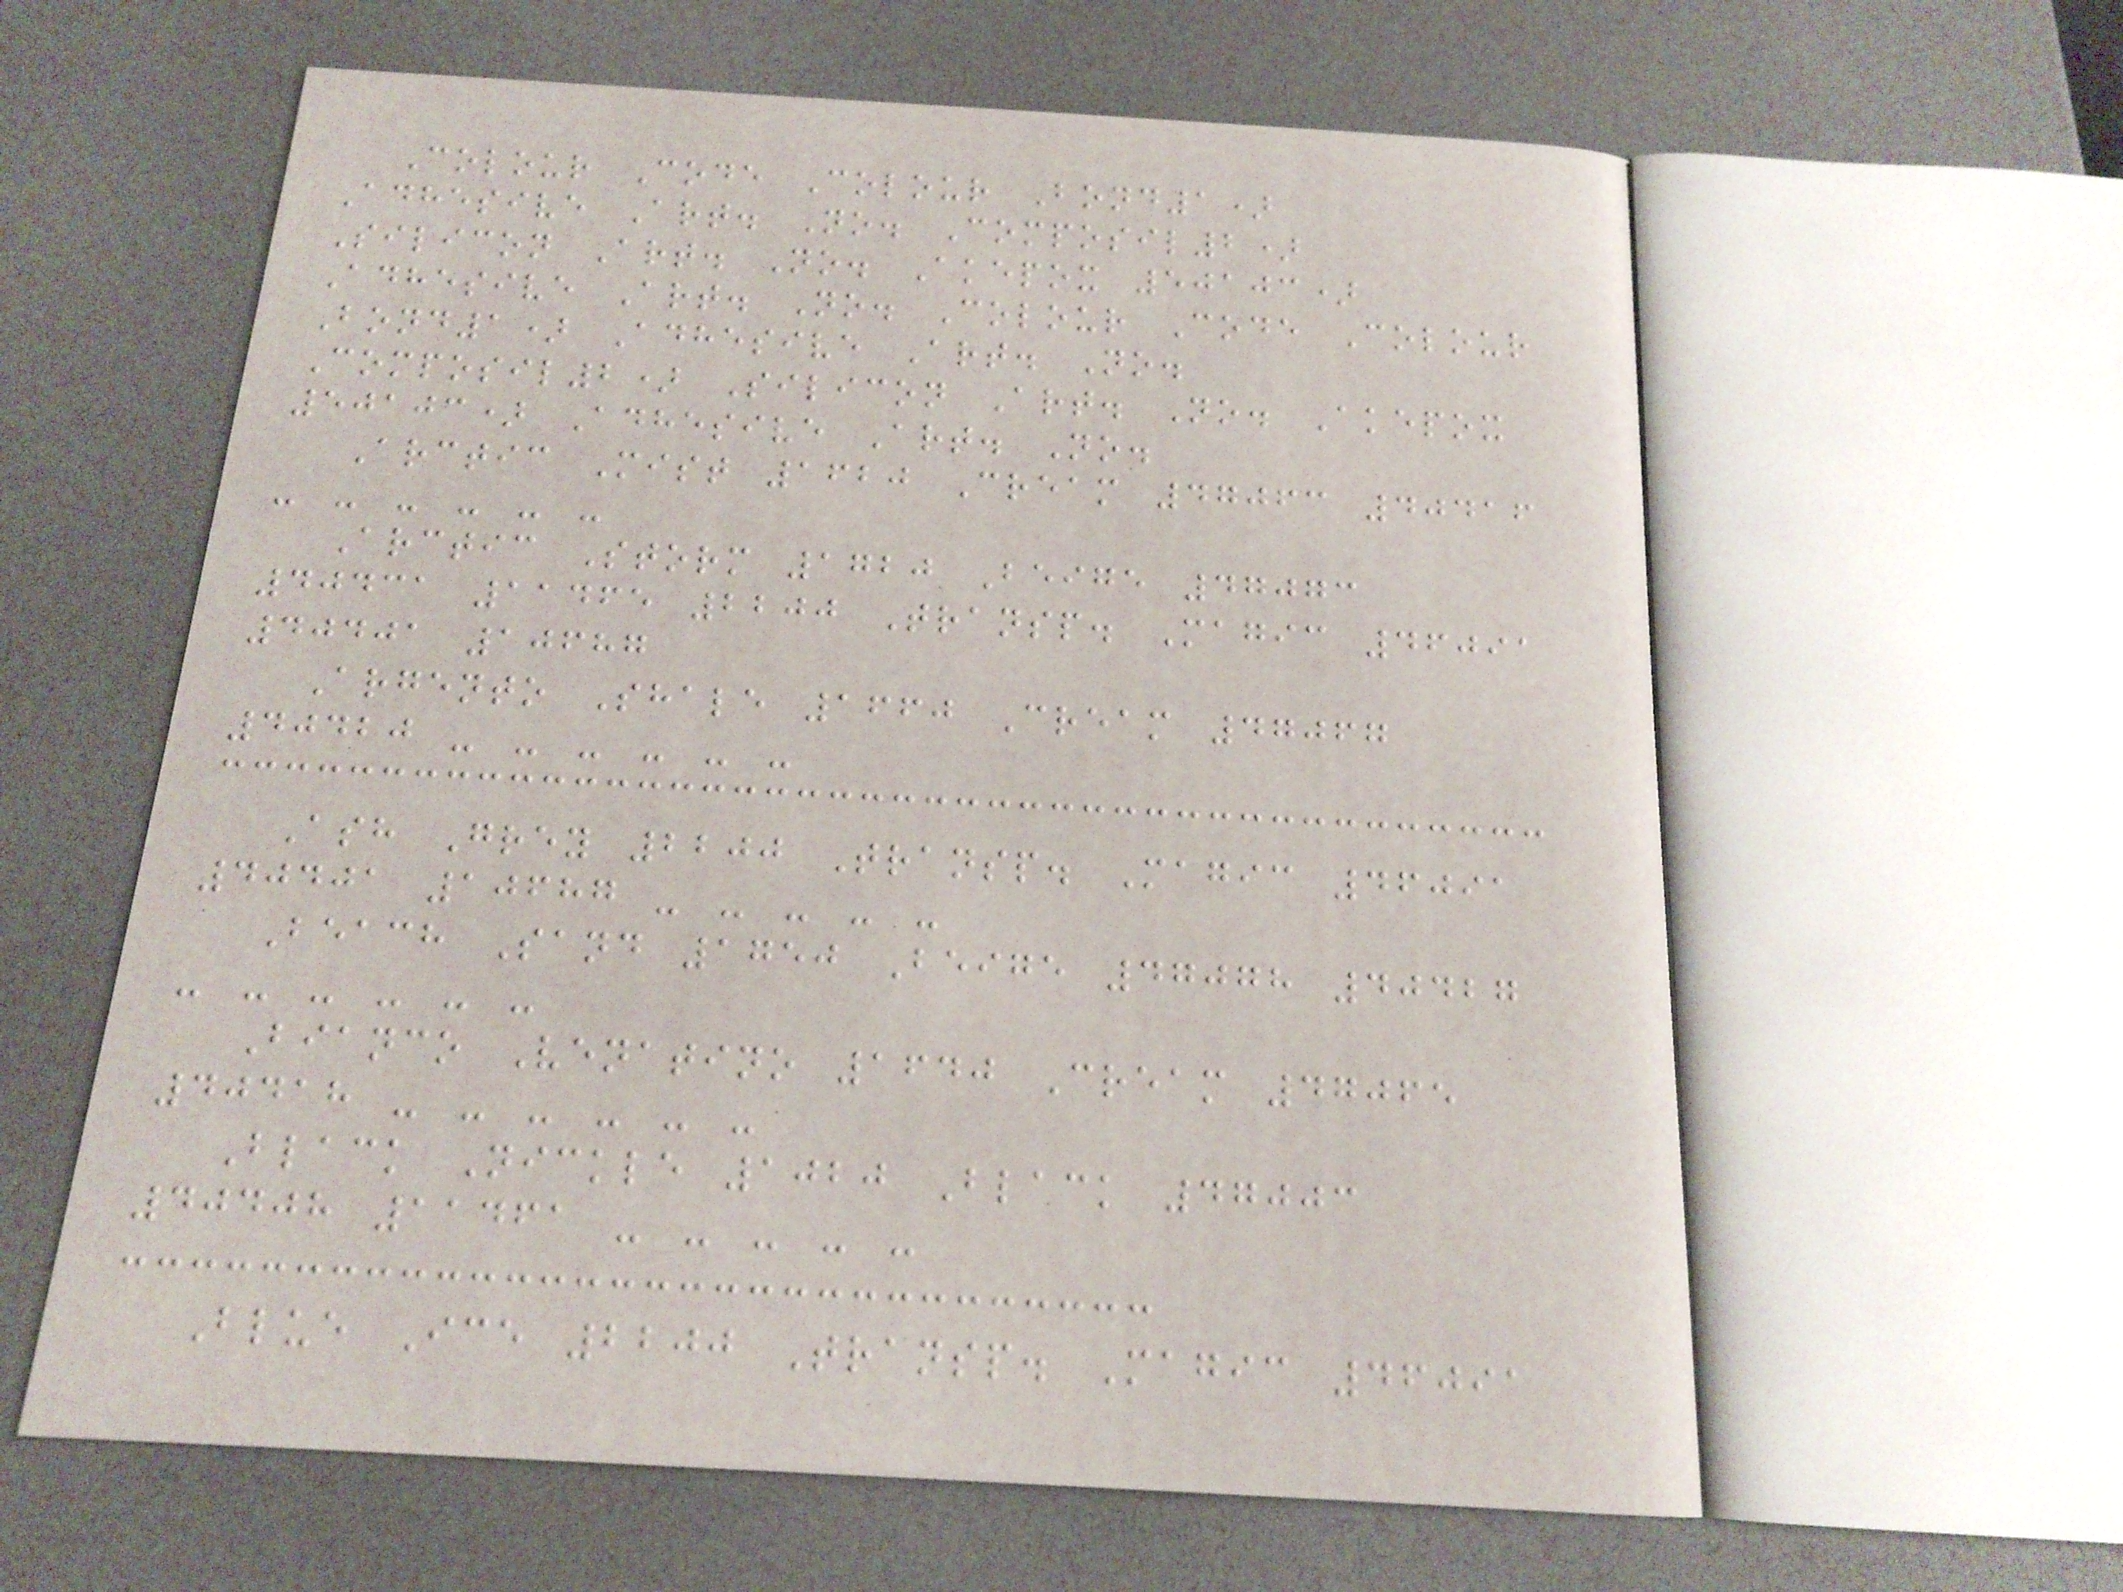Colour Code Colour Bond1)
Adhesive Art. No. Composil2)
Silicon Art. No. Akepox 50103)
Adhesive Art. No. Colour Code Colour
Bond1) Adhesive Art. No.
Composil2) Silicon Art. No. Akepox
50103) Adhesive Art. No.
Arctic Mist 1620 Cream 47063 40416
- - - - - -
Arctic Storm 1720 Beige 47073
40431 11465 2200 Transp. Magic 46091
40401 10687
Argento Shale 1660 Cream 47067
40420 - - - - - -
Ash Grey 2200 Transp. Magic 46091
40401 10687 - - - - -
Beach Sand 1750 Beige 47078 40427
- - - - - -
Bianco Venatino 1640 Cream 47065
40418 - - - - - -
Black Nickle 1020 Black 47003
40408 11461 - - - - -
Blue Ice 2200 Transp. Magic 46091
